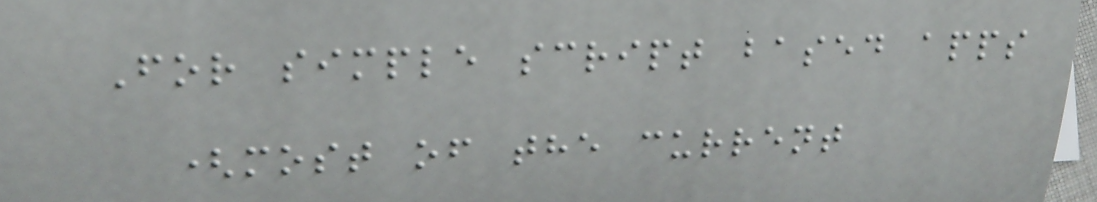For simple script based apps
(most of the current
